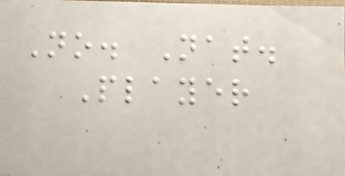No. Nat.
Player
